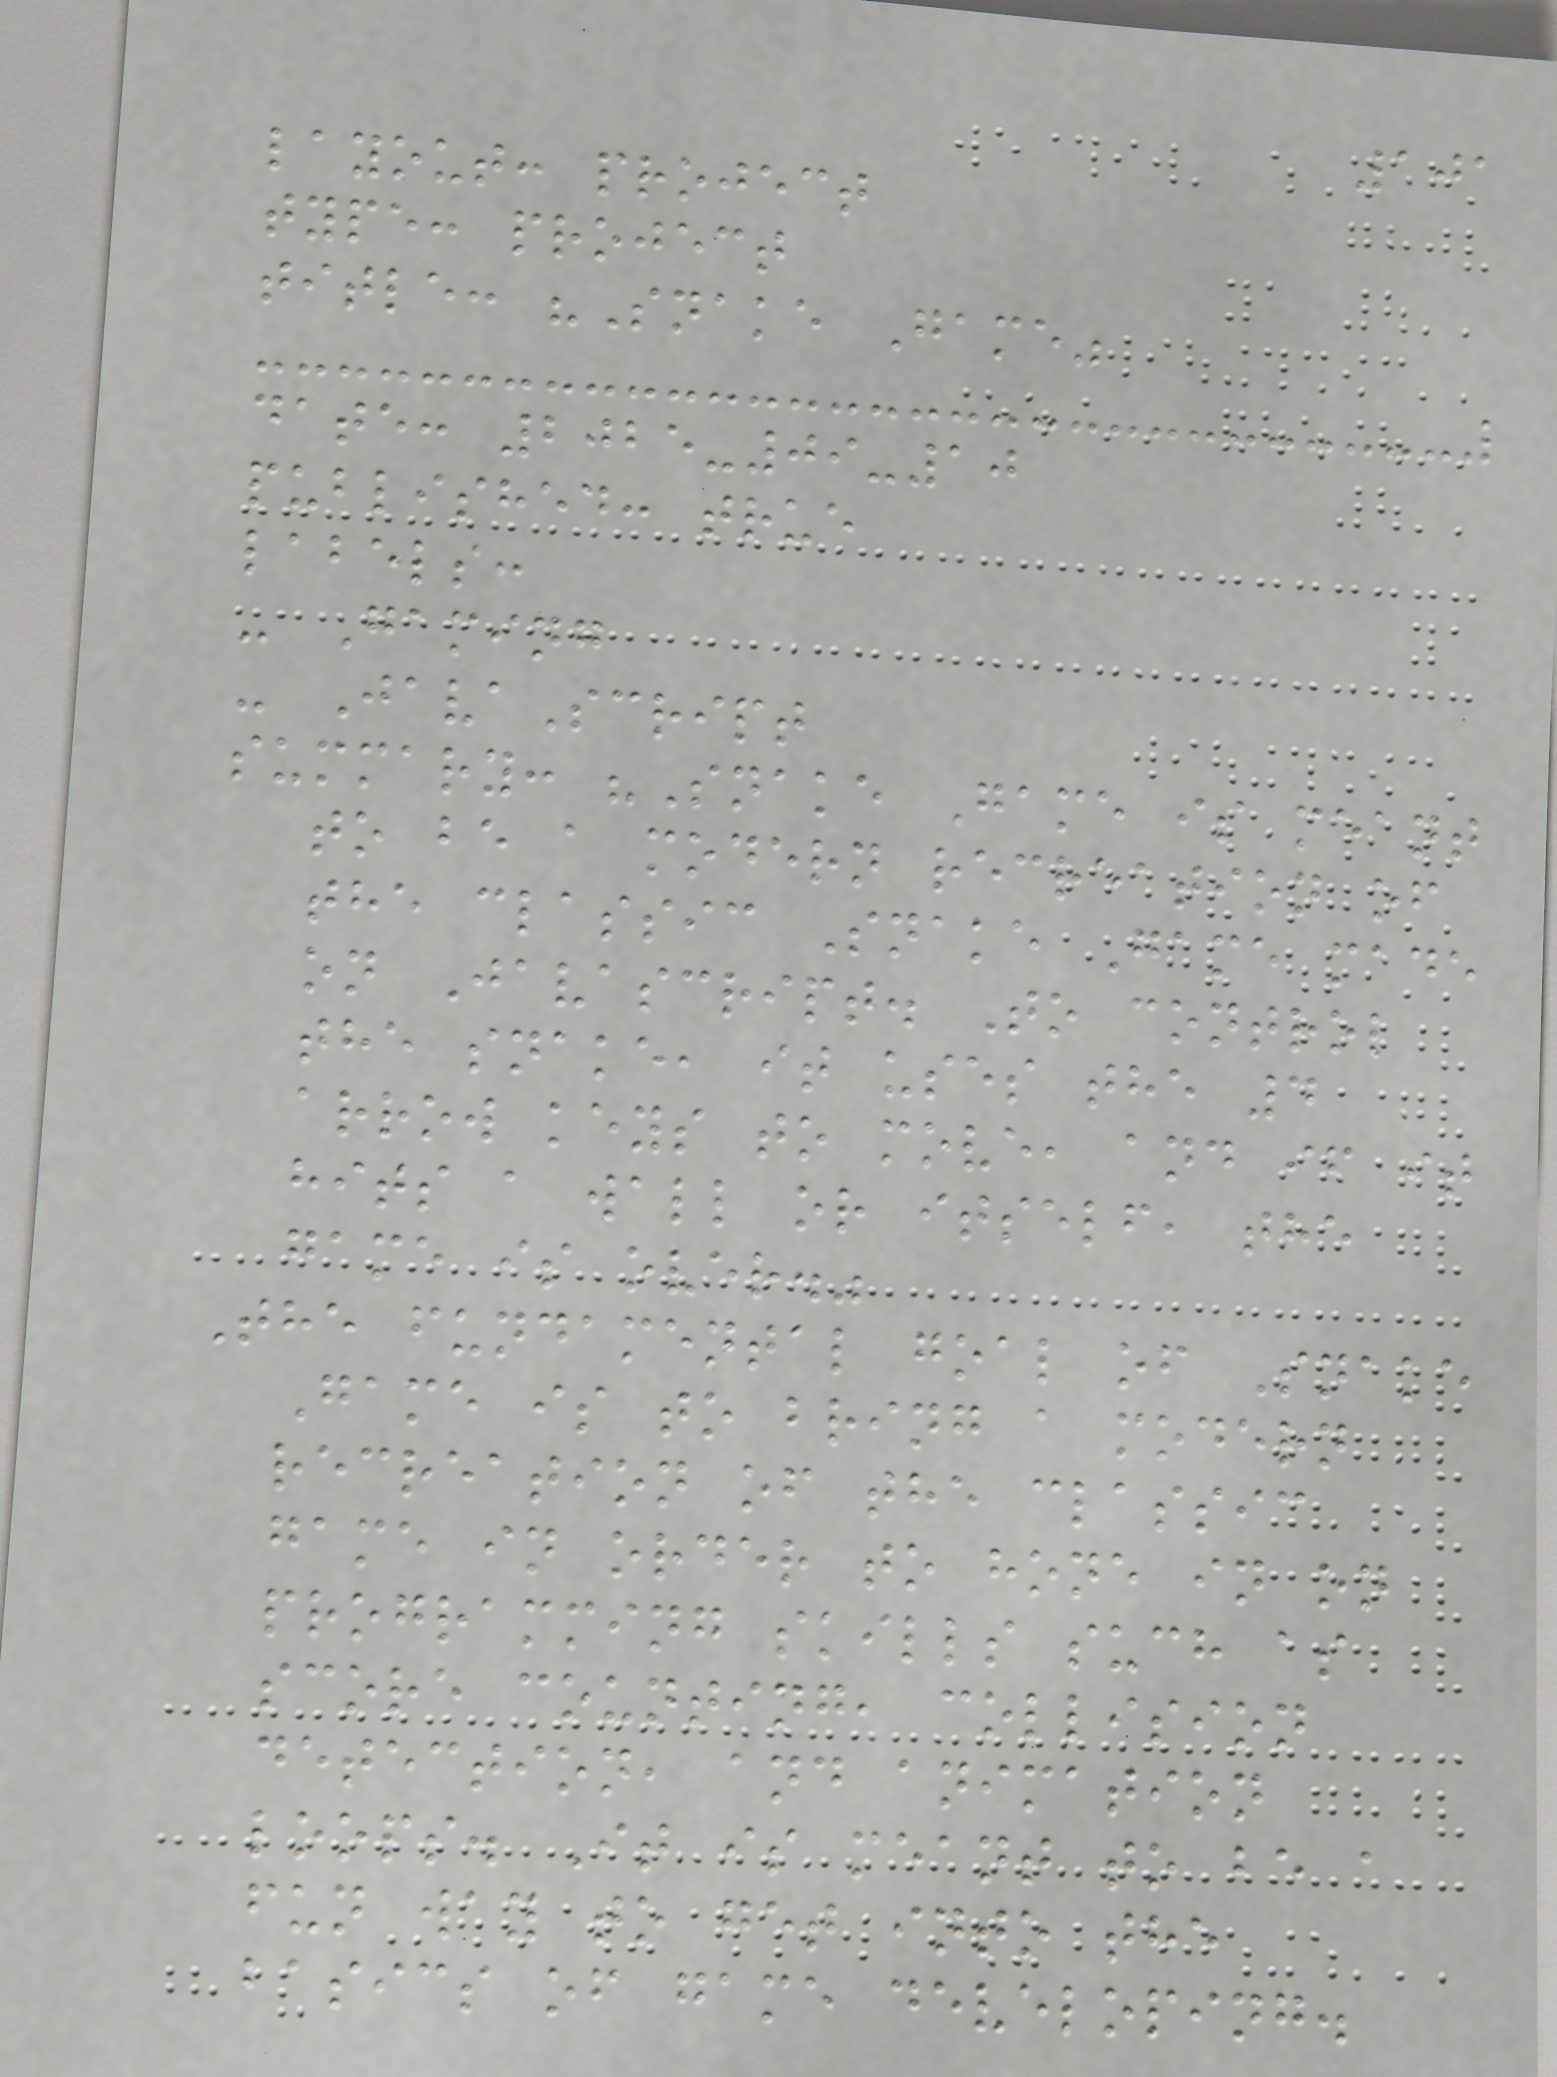101
layout: project
type: project
title: "Snake Game"
date: 2025-09-10
published: true
labels:
- Gaming
- JavaScript
summary: "Snake Game is meant
to be a modern recreation of
the classic Snake Game made
on Javascript. To control
the snake, it uses the 4
arrow keys to move, and if it
hits a wall or itself, the
game is over."
The fundamental goal of Snake
Game is to bring a modern
recreation of the classic
game in order to hone in on
programming skills such as
score counting, collision
detection, and animation
loops. It is meant to be a
fun way to get into the
basics of game developing.
